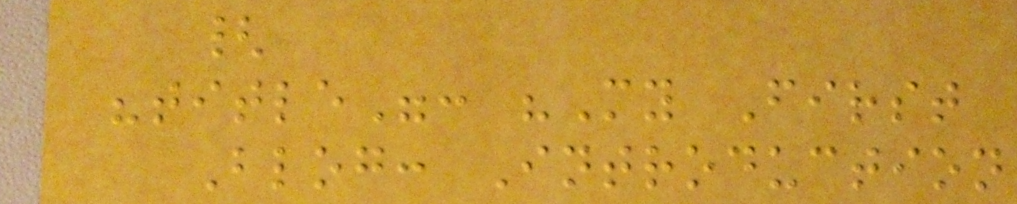{
"title": "My First
Blog: Introduction
